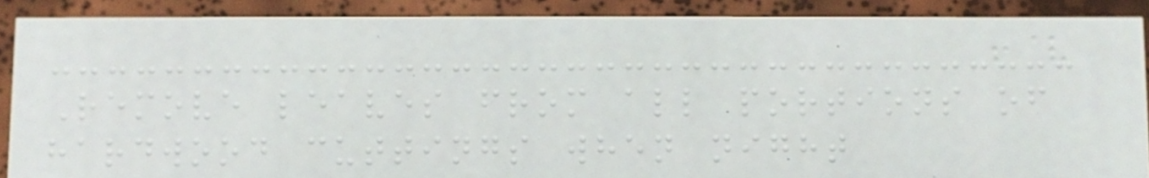Remove leaves from all portions of
hardwood cuttings when night
